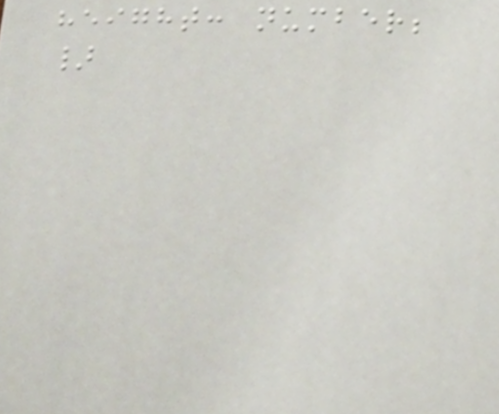height: number;
}
